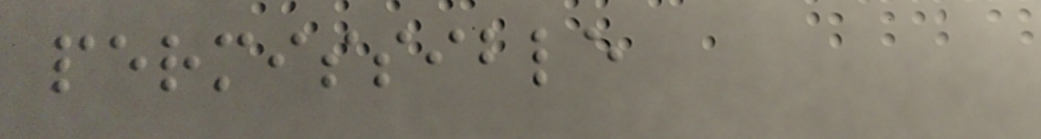permissible
